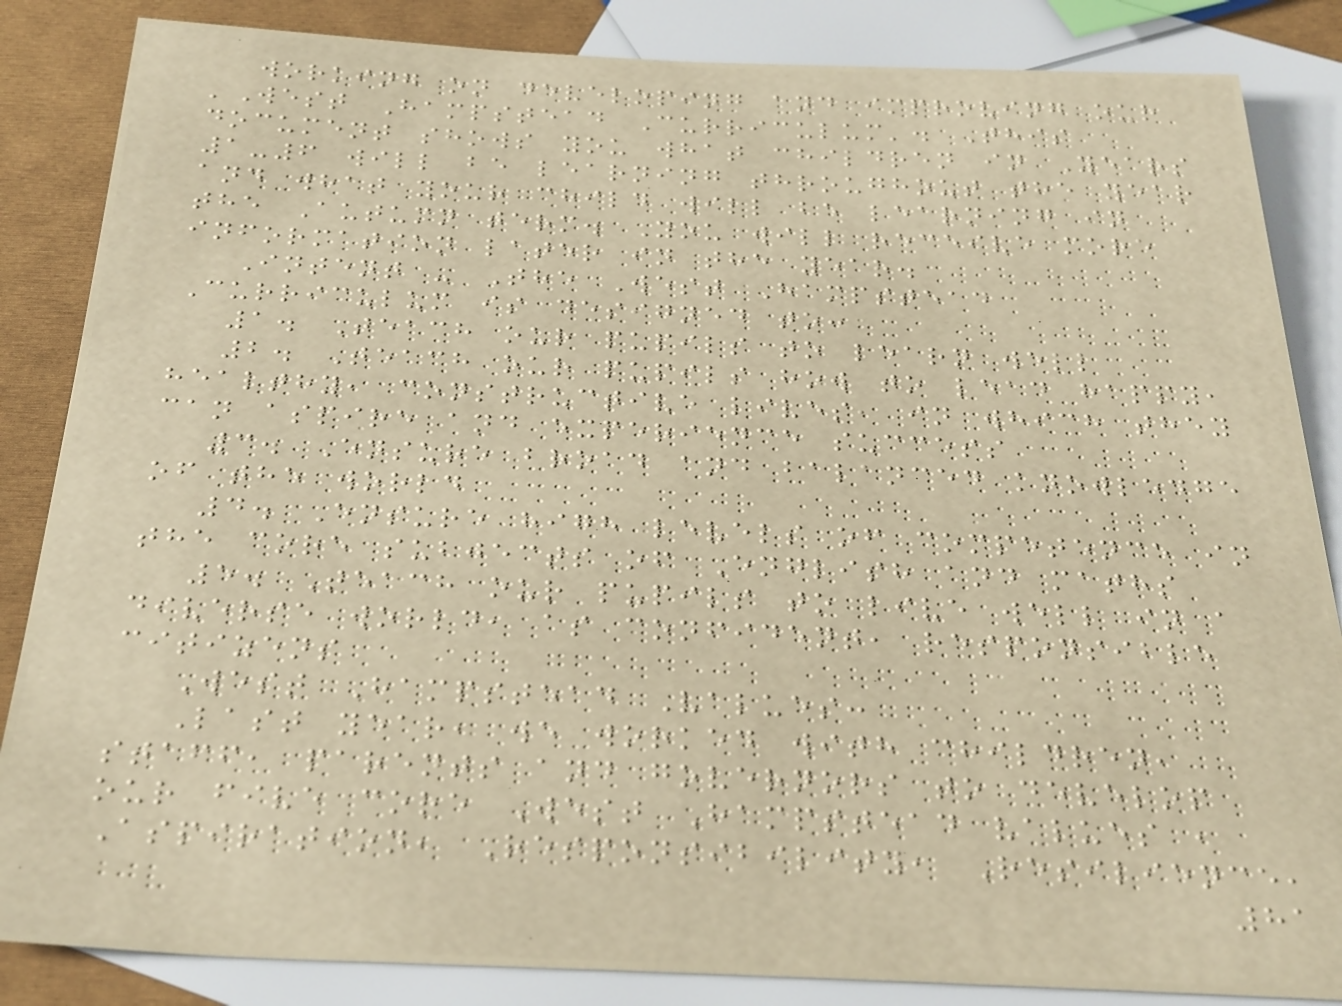working on developing and improving our
'West Hampstead Curriculum'. This
document shows you what children in Years
1-6 will be learning throughout the year
and what your child will be learning in
the Autumn term. You will receive more
information later in the year.
Intent - The West Hampstead
Curriculum is designed to:
1. Teach our pupils to learn well
2. Teach our pupils how to lead happy,
healthy, constructive lives, in which they
can aspire and experience success
3. Ensure broad and balanced knowledge
of the world
4. Ensure high levels of competence in
the core subjects of English and maths
5. Teach our pupils to live well in a
diverse world, as confident, responsible
citizens
West Hampstead Values:
Last year, we worked with children,
staff, parents and governors to develop
our five core West Hampstead values ,
Aspiration, Responsibility, Resilience,
81
